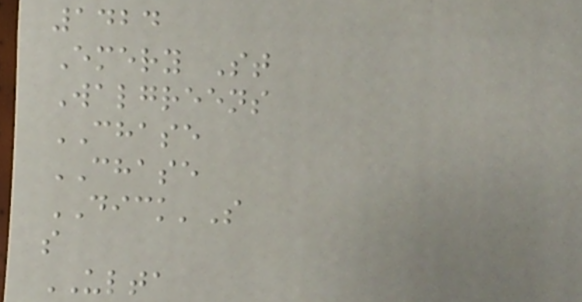1424
Emery St
Walgreens
CHASE
CHASE
DICK'S
s
ULTA
